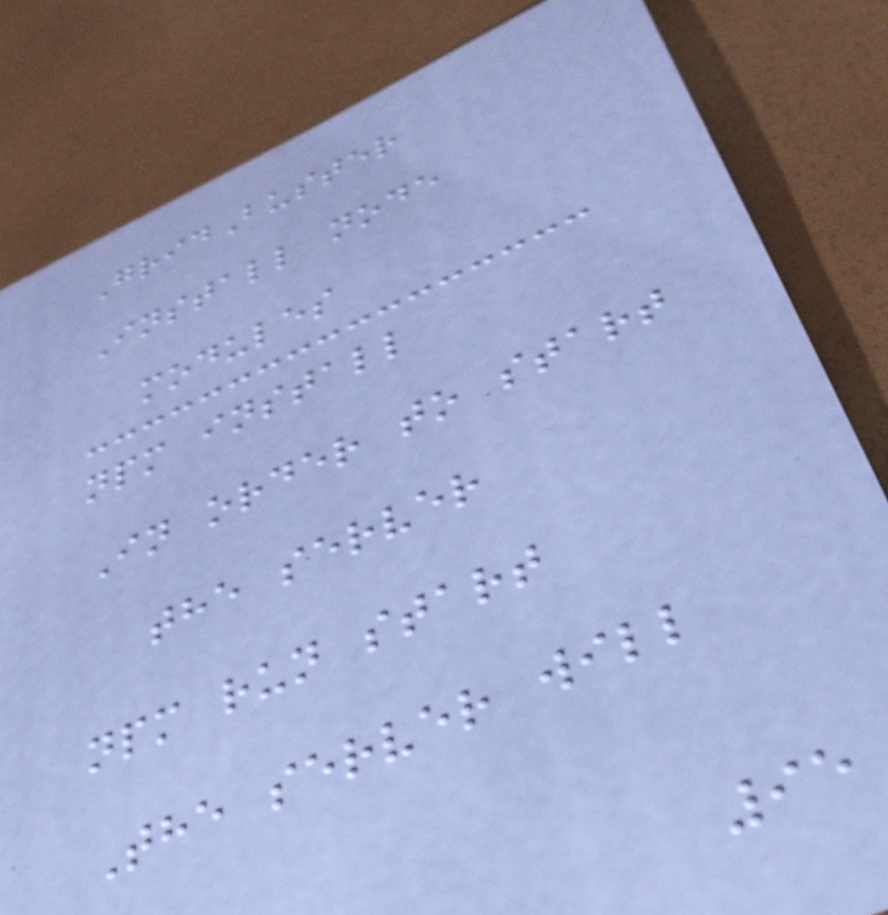GridBuster
Install node
modules
npm install
In order to start
the server
npm run start
The server will
95
